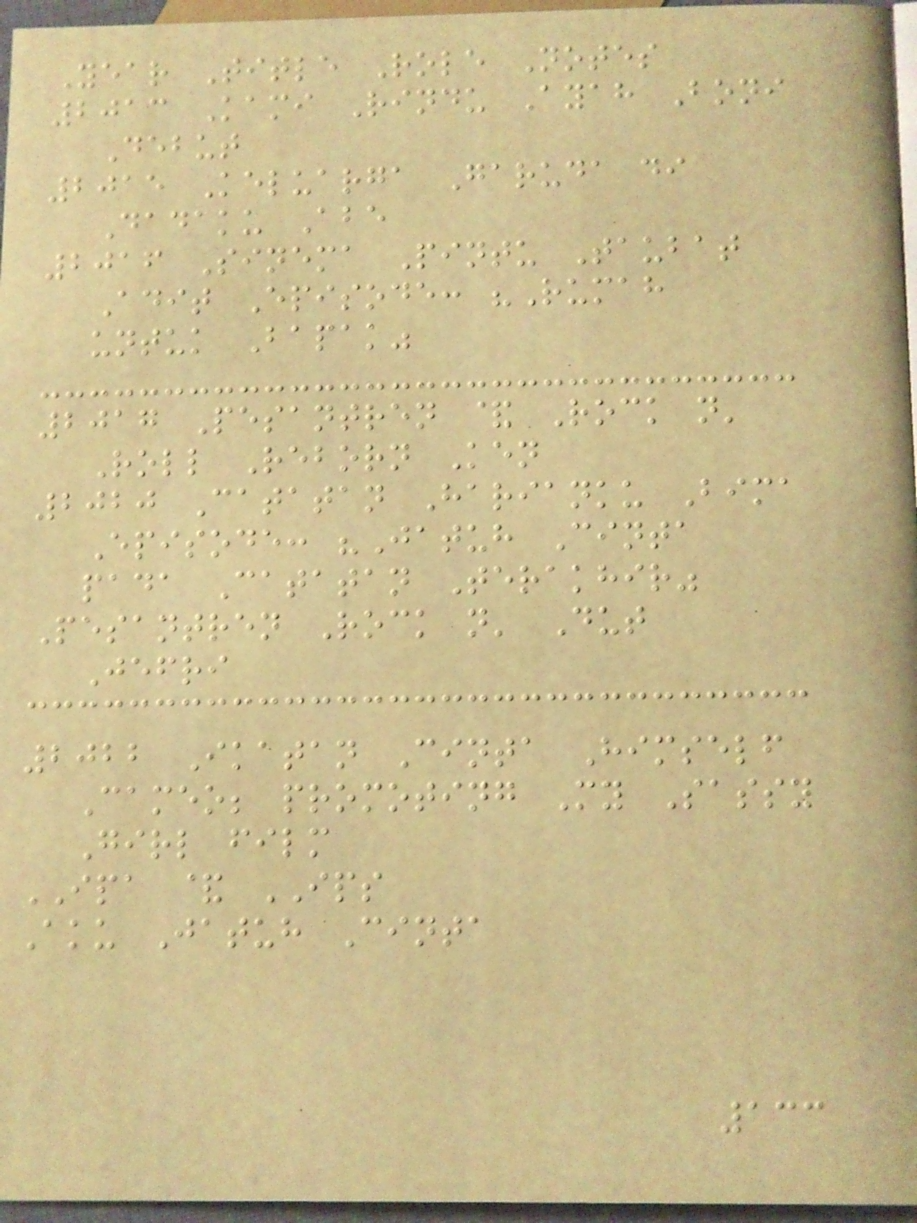Year Title Role Notes
2013 Kami Rindu Ayah Boni
Debut
2015 Keluarga Garuda di
Dadaku Abe
2016 Sinema Pintu Taubat
Adit Episode: "Rumah
untuk Bapak"
2017 Pesantren & Rock n'
Roll Reborn Ken
2020 Catatan Harianku Bima
Episode: "Jatuh Cinta
pada Catatan Terakhir"
Pesantren Rock n' Dut
Jefri
2022 Ikatan Cinta Himself
Cameo; promoting My Sassy
Girl film
IPA & IPS
Aku Jatuh Cinta
133
